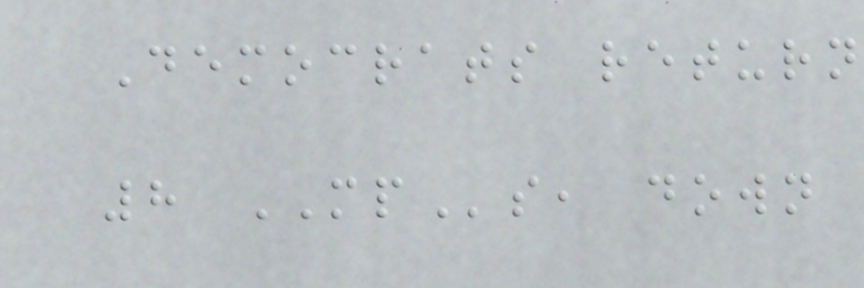Democrats return
8 MPs, down
